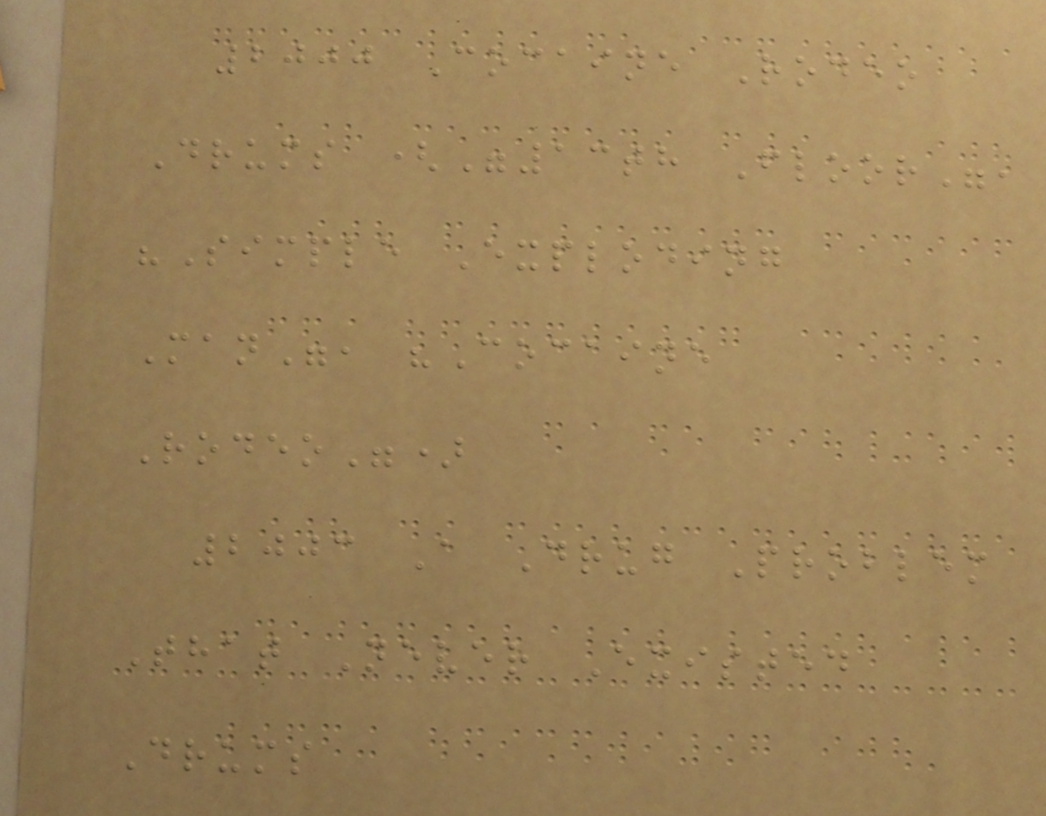2000 Cocaine Rodeo
Drums ("13th Floor",
"Simple Exploding
Man", "Cocaine
Rodeo")
2003 A Drug Problem
That Never Existed
Drums
